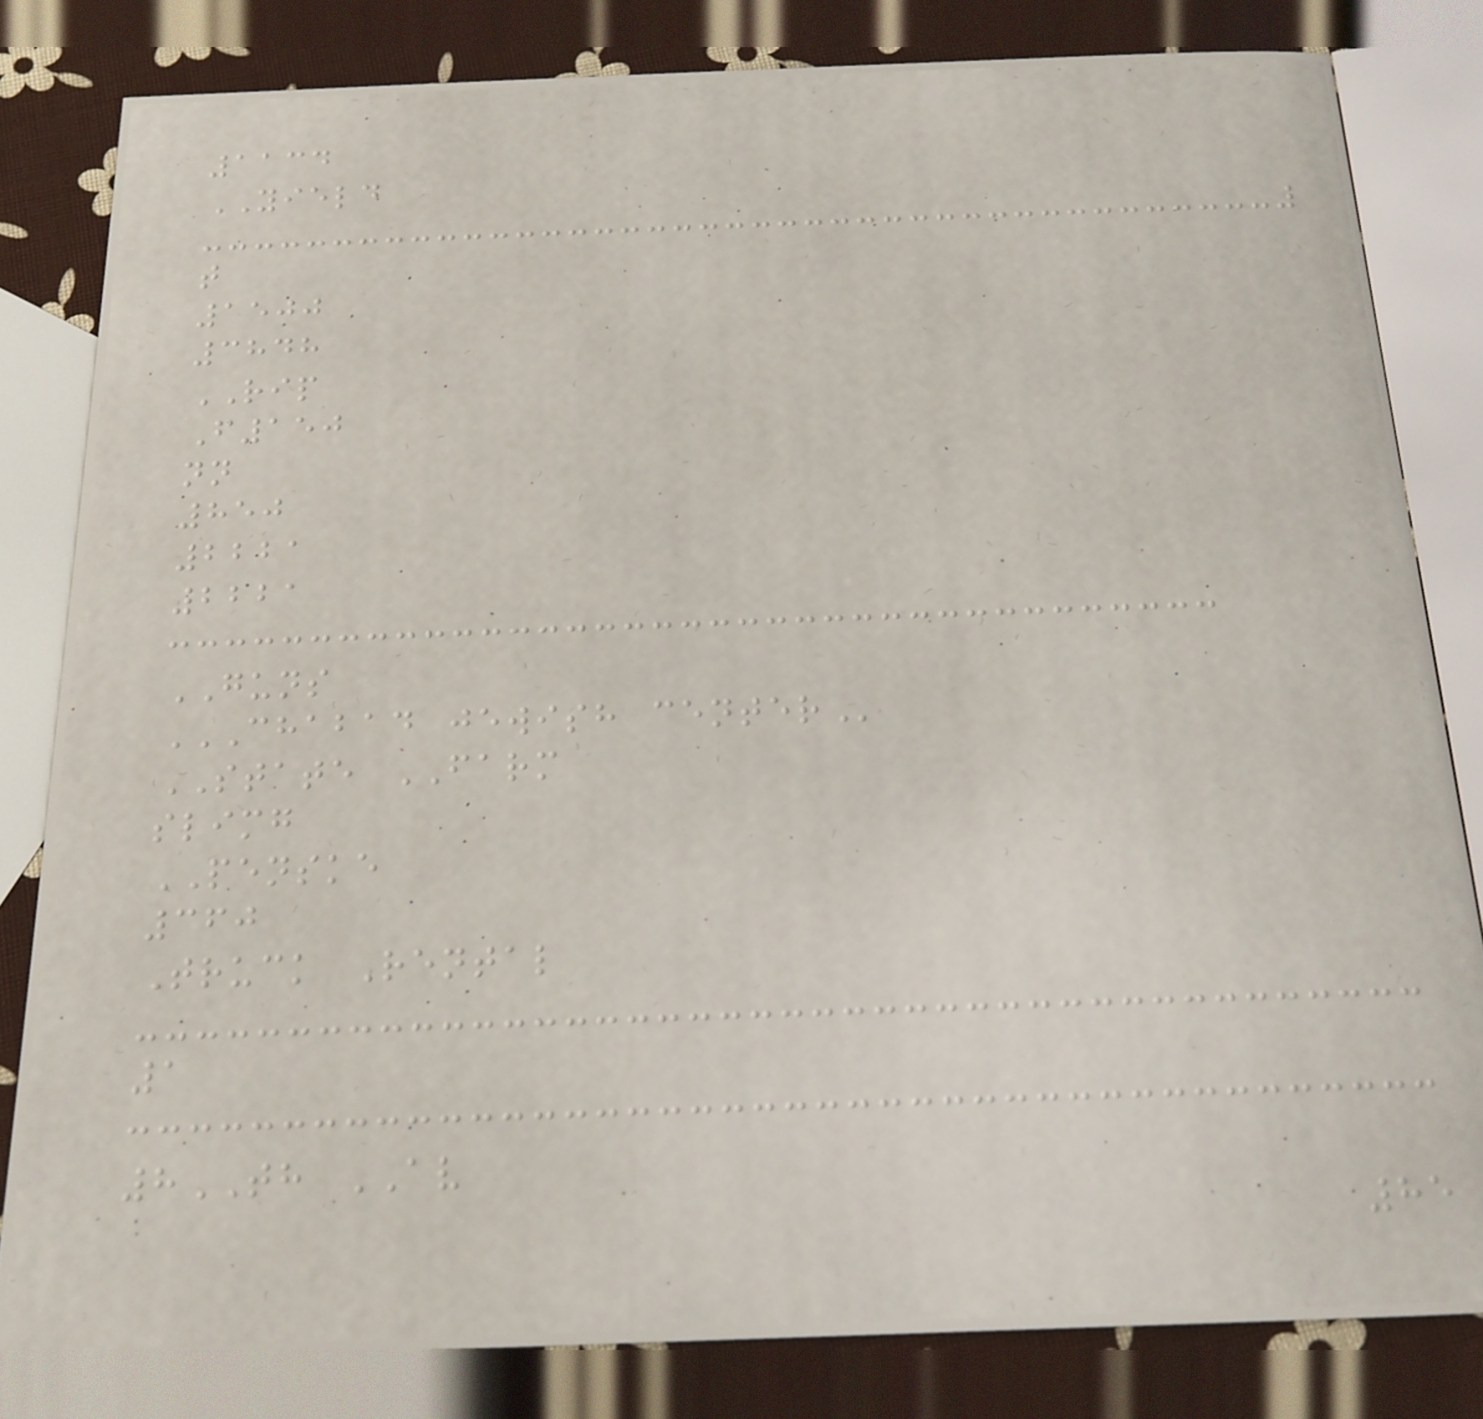1134
YIELD
t
1500
3848
RIP
F150
nn
850
2221
2221
GUNS
CHABAD JEWISH CENTER
STATE FARM
slimg
PENSKE
360
Truck Rental
1
8TH AV
85
